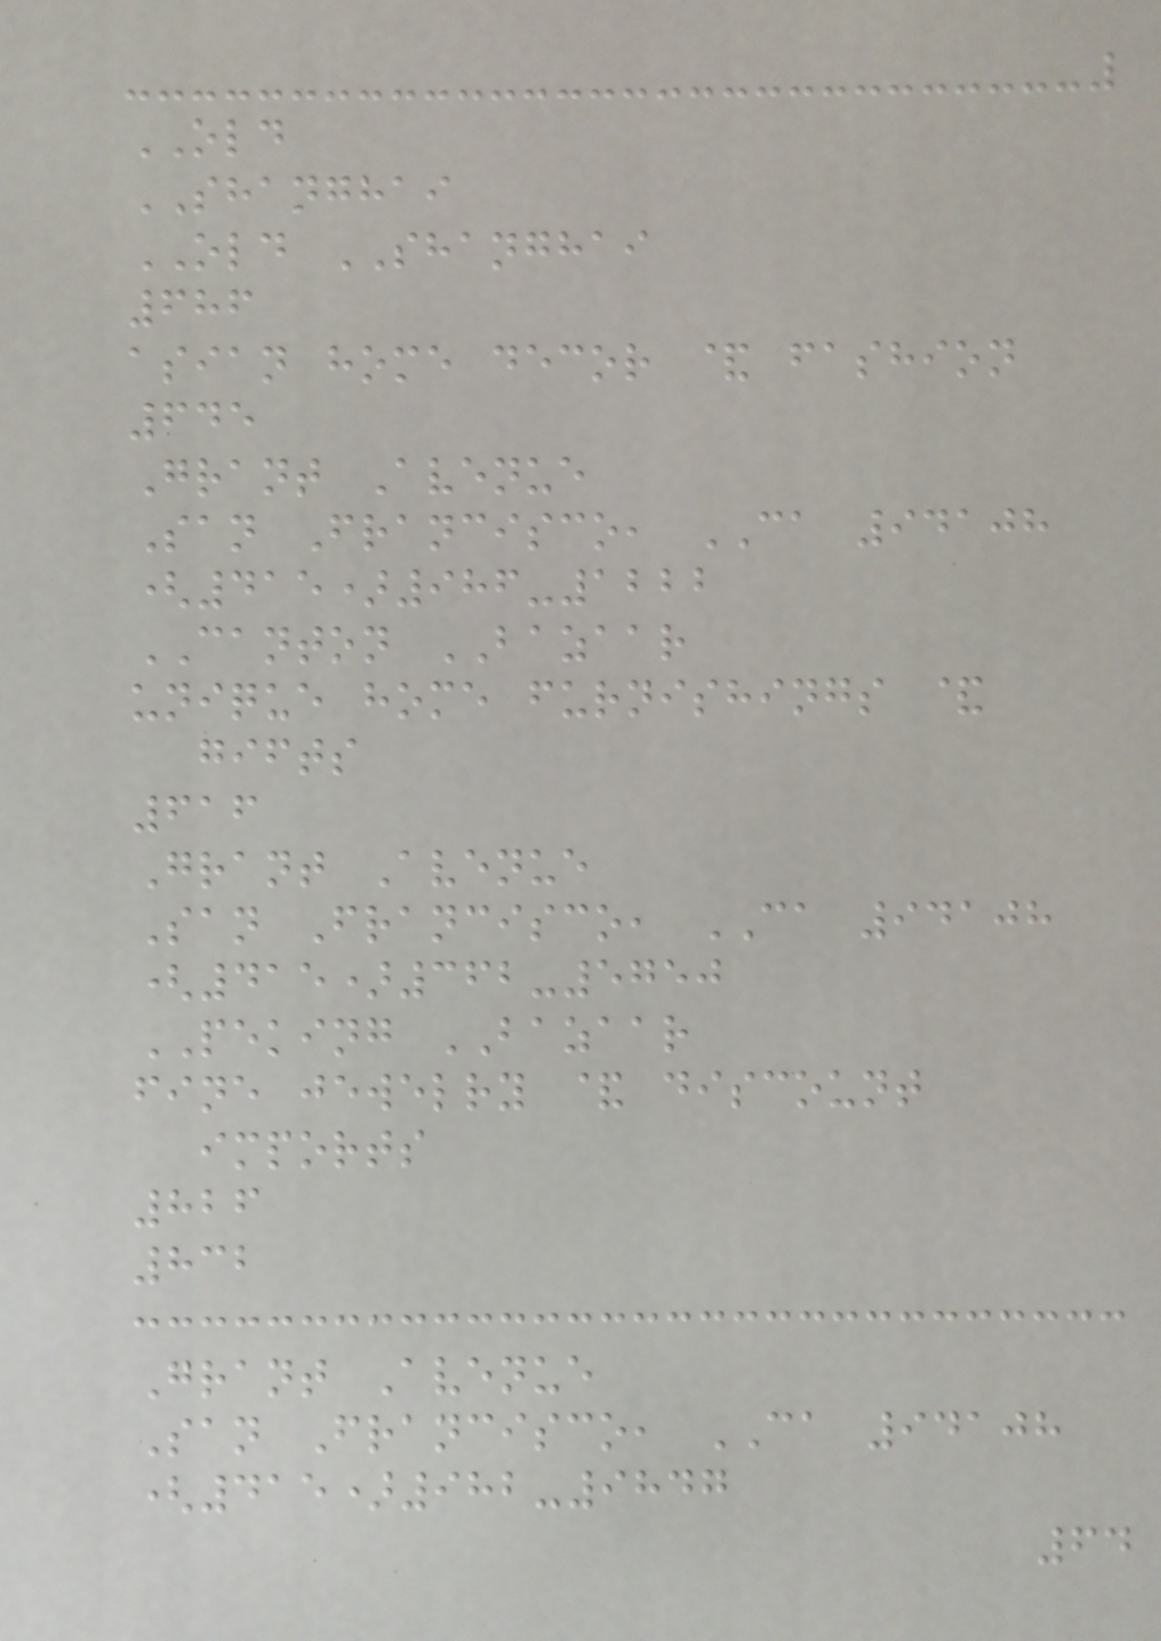OLD
SHANGHAI
OLD SHANGHAI
686
asian home decor & fashion
645
Grant Avenue
San Francisco, CA 94108
(415)986-1222
CANTON BAZAAR
unique home furnishings &
gifts
616
Grant Avenue
San Francisco, CA 94108
(415)362-5750
PEKING BAZAAR
fine jewelry & discount
imports
826
832
Grant Avenue
San Francisco, CA 94108
(415)982-9847
64
